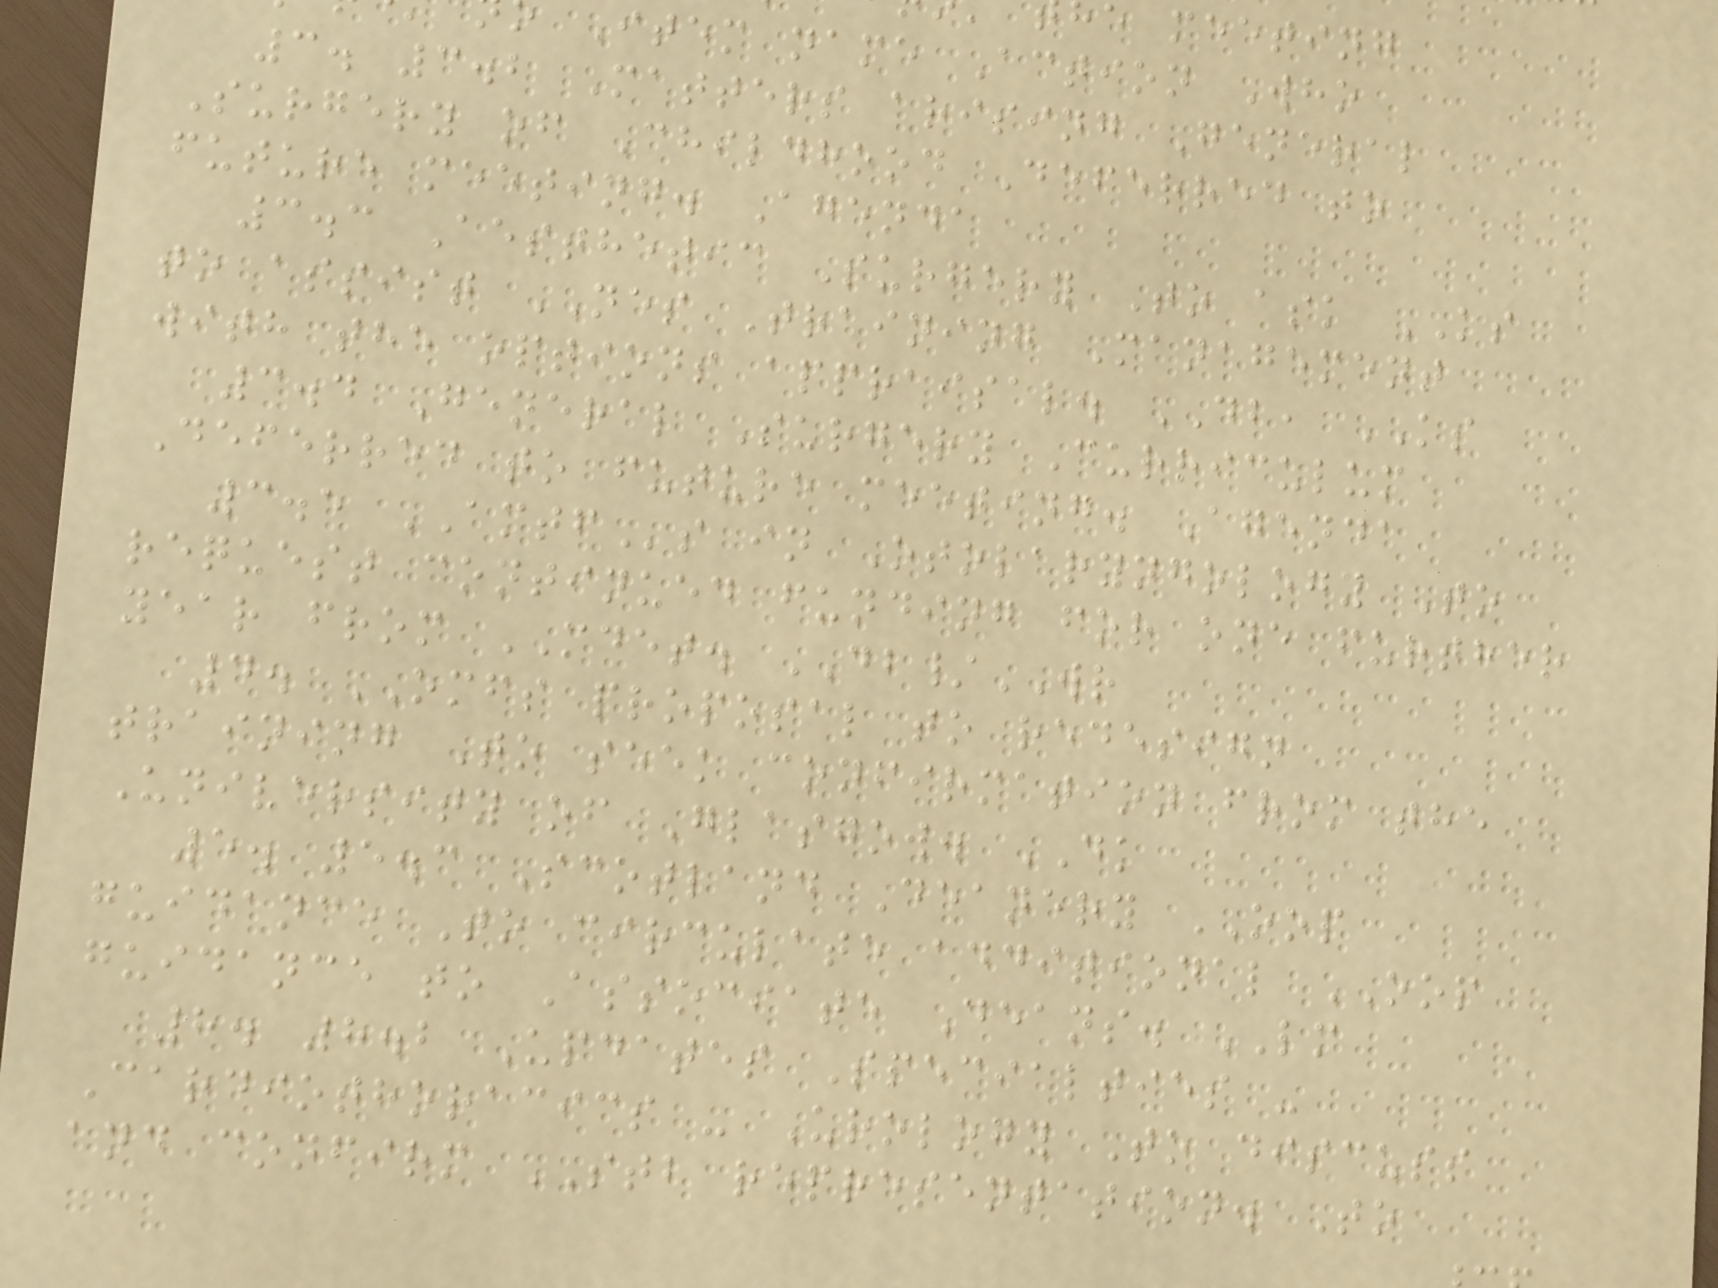e meeting
Item name Action Who
3. 3.2 Matters arising General
Surgery of Childhood Deferred to
future meeting. Agenda
3.3 Aesthetic Surgery To ask KS
to assist NES Training Management
with the options appraisal. DB, KS
3.4 General Surgery Curriculum
Deferred to future meeting. Agenda
3.5 AMTFs in Otolaryngology To
request continued funding for one further
year from MDET. DB/WR
4. OMFS proposal to redesign
training To seek confirmation from the
University of Glasgow. DK
5. 5.3 Scotland Deanery OOP
guidance To circulate additional OOP
guidance to Associate Deans. LM
8. 8.2 Updates Specialties -
Cardiothoracics - Urology To discuss
and confirm STB representation. To
